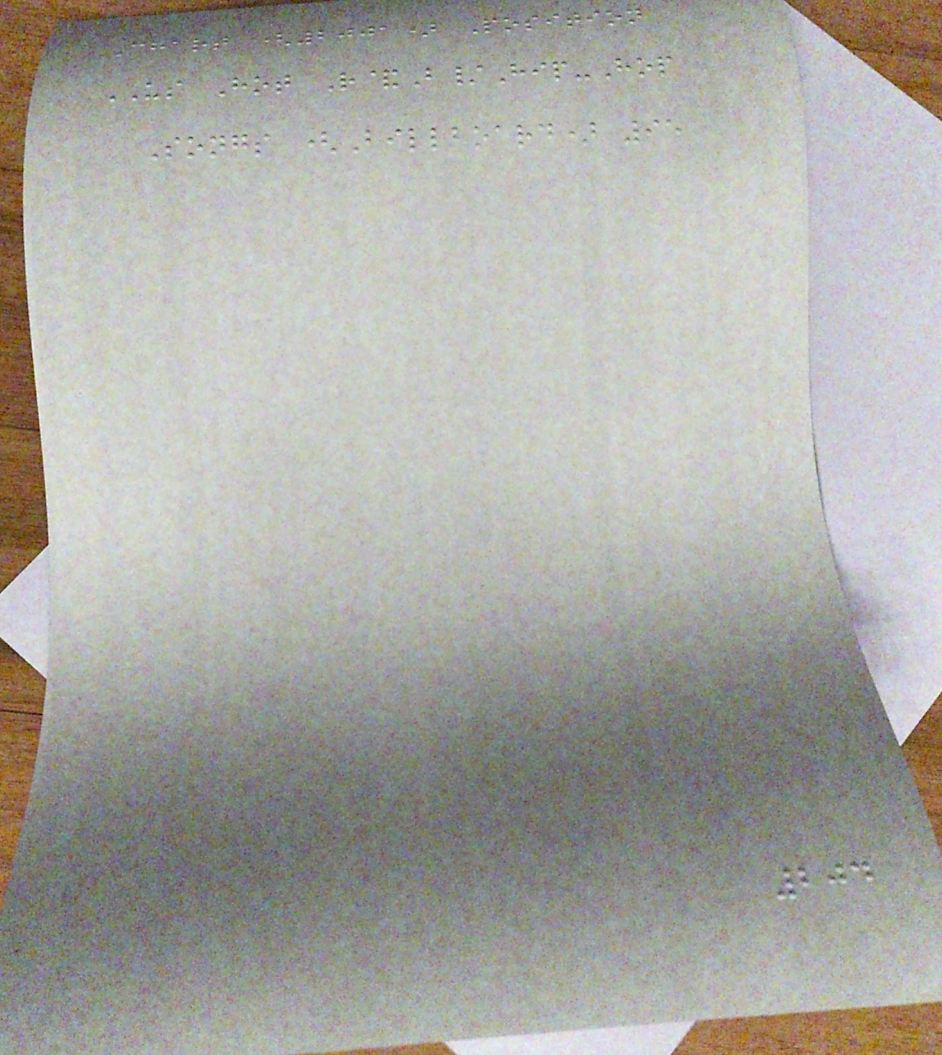Chart (2001) Position
US Hot R&B/Hip-Hop
Songs (Billboard) 95
204
